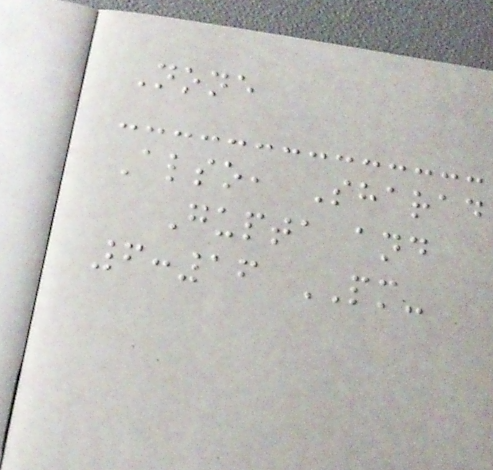None
Also, Sharad
Gupta and
6:16 PM-
